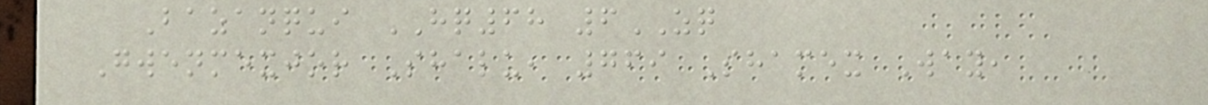Bazanqui HQ68 6ZQ
Gwenmexjor Shalu, 769 Shamex Way,
